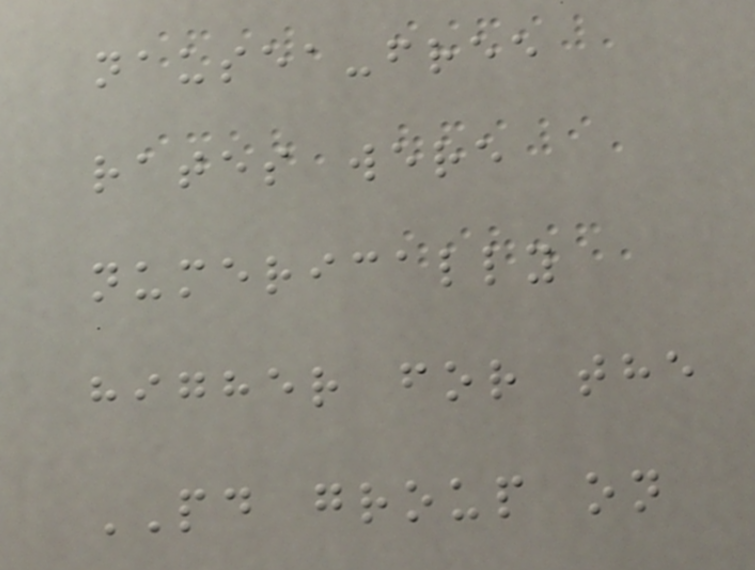nausea-free
rates were
numerically
higher for the
PD group on
